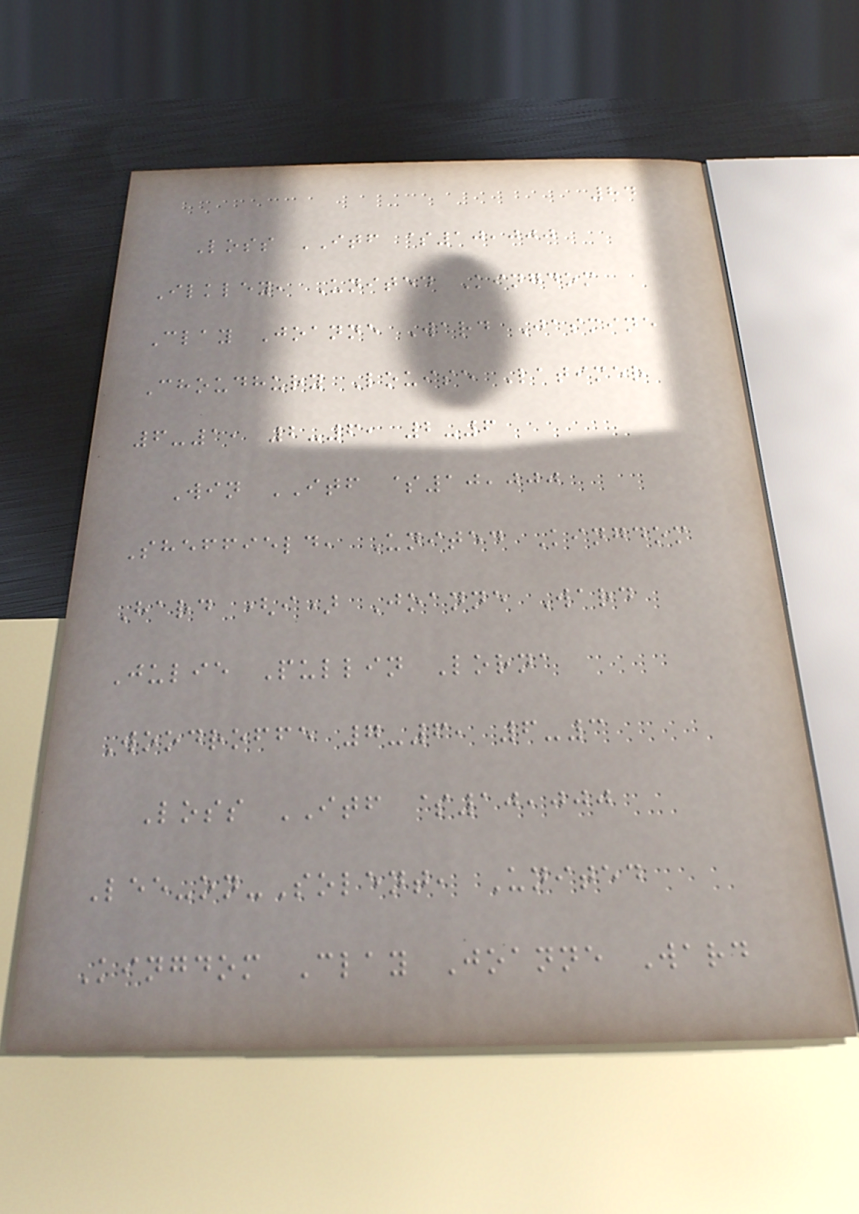84
Loss ITF $10,000
Ilkley, United Kingdom
Clay Joanne Ward Jasmine
Choudhury Louise Latimer
6-1, 2-6, 2-6
Win ITF $10,000
Sheffield, United Kingdom
Hard (i) Joanne Ward
Julie Pullin Lorna
Woodroffe 7-6, 6-3
Loss ITF $10,000
Lee-on-Solent, United
Kingdom Clay Joanne Ward
